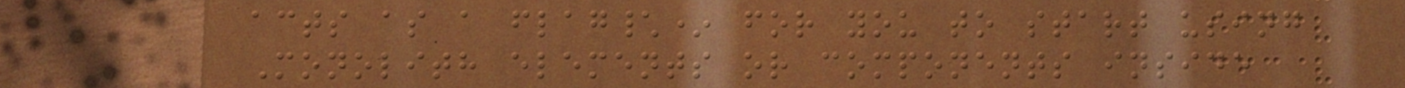acts as a flag\* for you to start using
Monolith elements or components inside
